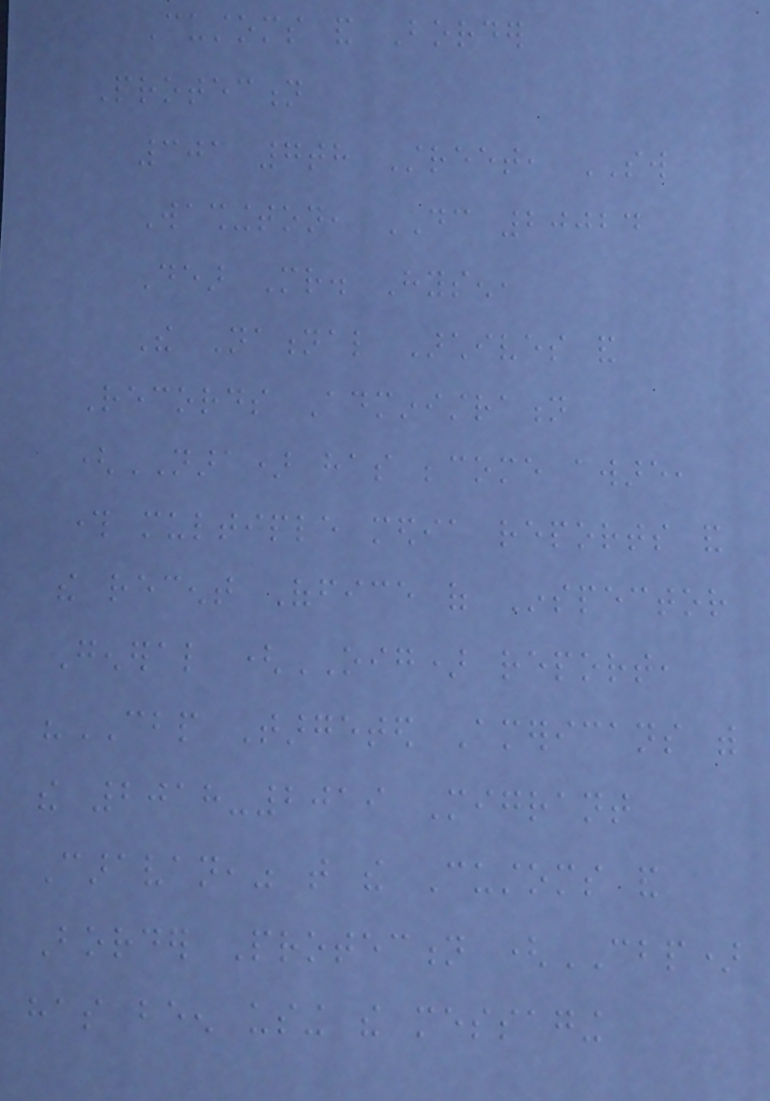Customs and Border
Protection
301 7th Street, SW
Washington, DC 20024
Dear Mr. Hysen,
The National Archives and
Records Administration
(NARA) has become aware,
through multiple media reports and
the recent Office of Inspector
General (OIG) report,
"CBP Targeted Americans with
the 2018-2019 Migrant
Caravan," that the Customs and
Border Protection (CBP)
has been using the messaging
